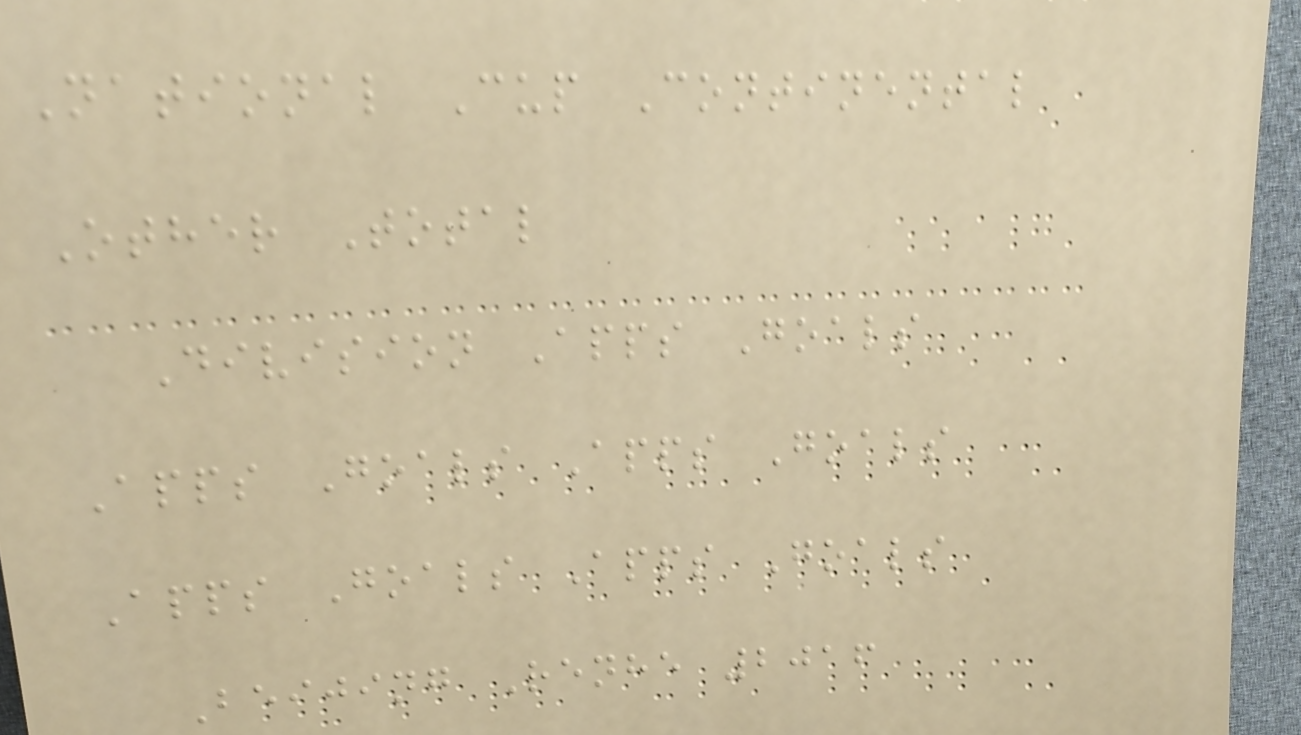National Cup Continental
Other Total
Division Apps Goals
Apps Goals Apps Goals
Apps Goals Apps Goals
Beijing Renhe 2016
